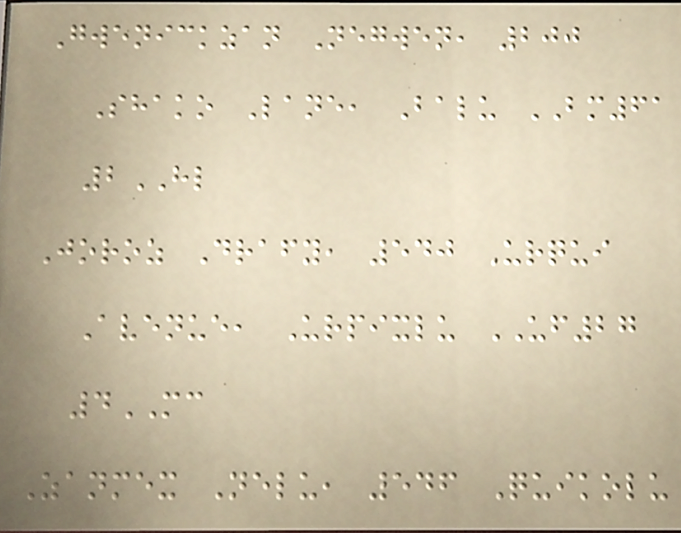Gwenickzan Negwen, 200
Shako Lane, Balu BM61
2HL
Joroz Drafy, 540 Urqui
Avenue, Urpixlu UF27
4MC
Zanmex Nelu, 546 Quikolu
